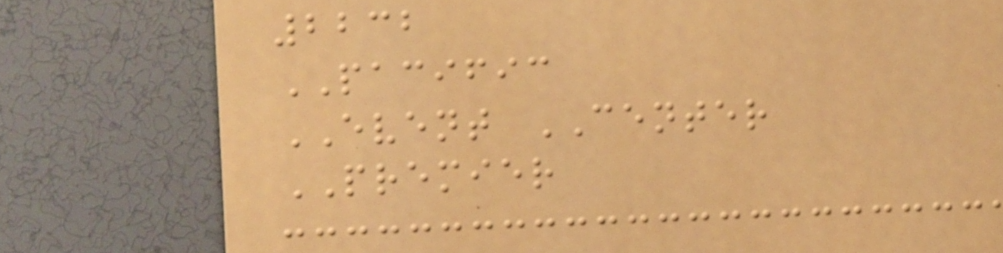2232
PACIFIC
EVENT CENTER
PREMIER
